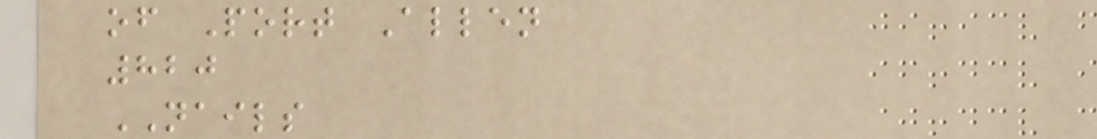of Port Allen
820
NAILS
